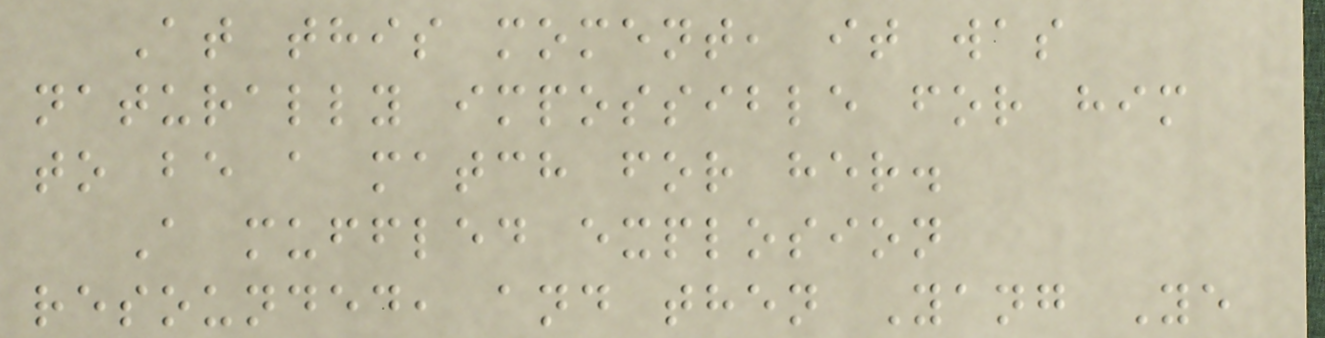At this moment, it was
naturally impossible for him
to be a match for her.
A muffled explosion
resounded, and then Yang Ye
